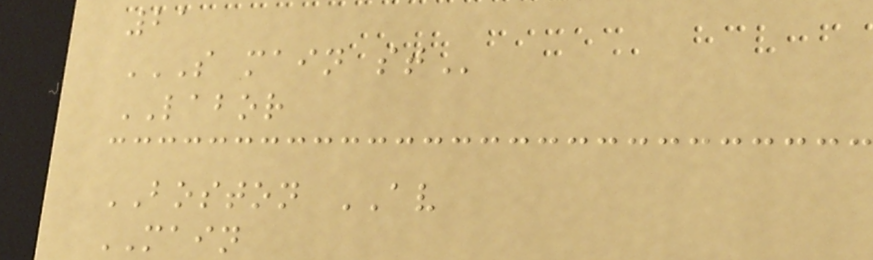21
S MAIN ST
LABOR
BOSTON AV
MAIN
